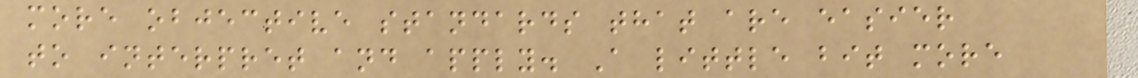more objective standards that are easier
to interpret and apply. A little bit more
